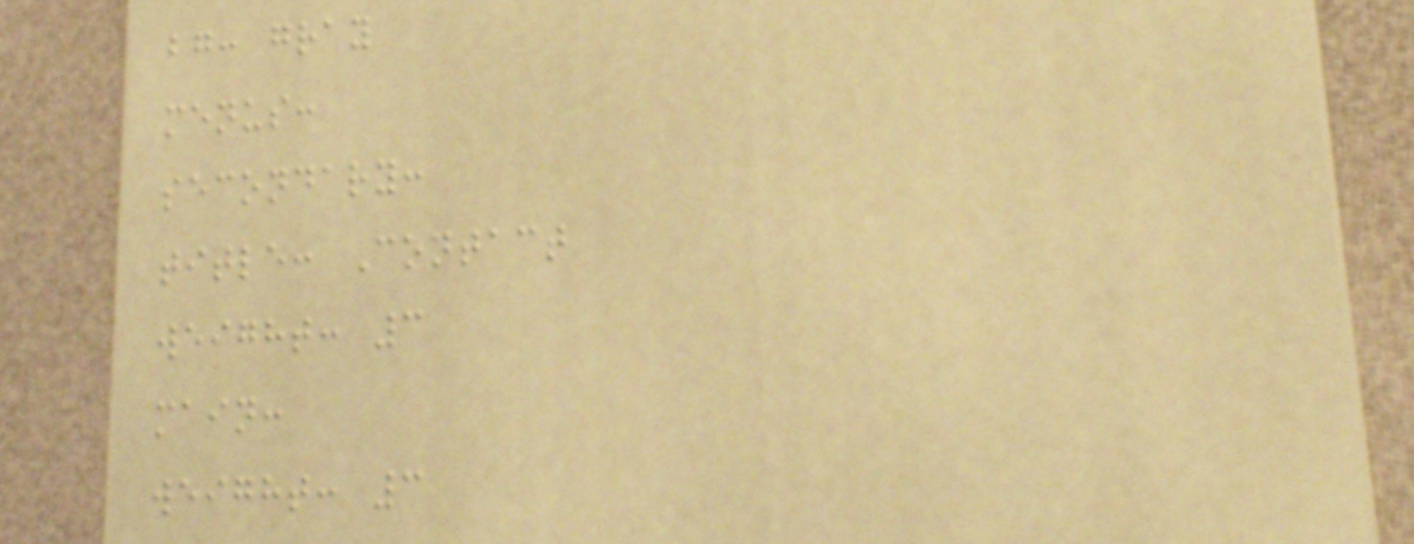bg: gray
menus:
secondary:
title: Contact
weight: 3
main:
weight: 3
